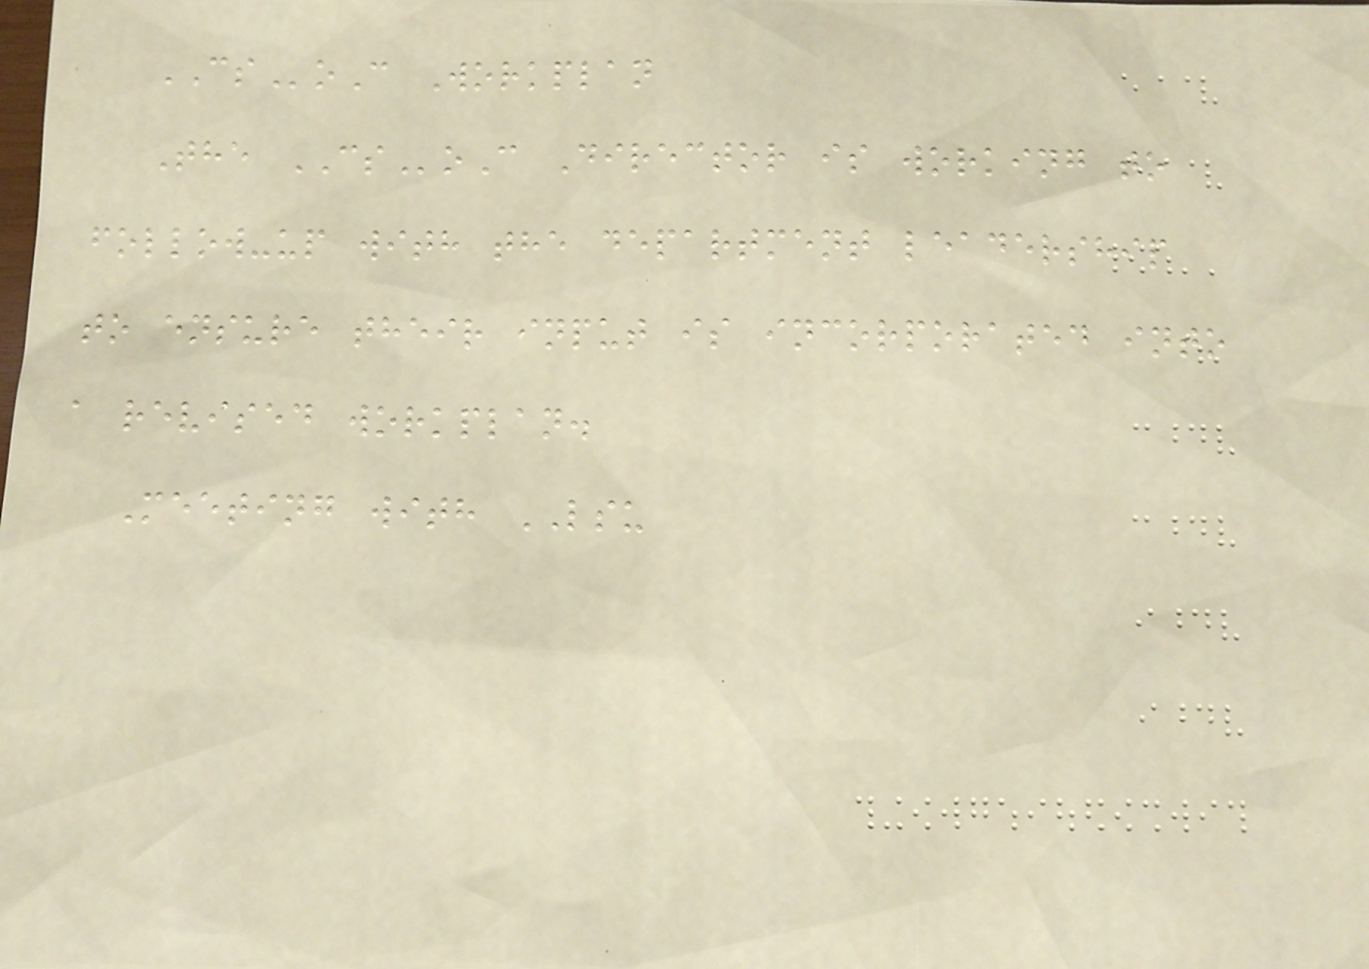CSoC Workplan
The CSoC Director is working to
follow-up with the department leadership
to ensure their input is incorporated into
a revised workplan.
Meeting with LSU
